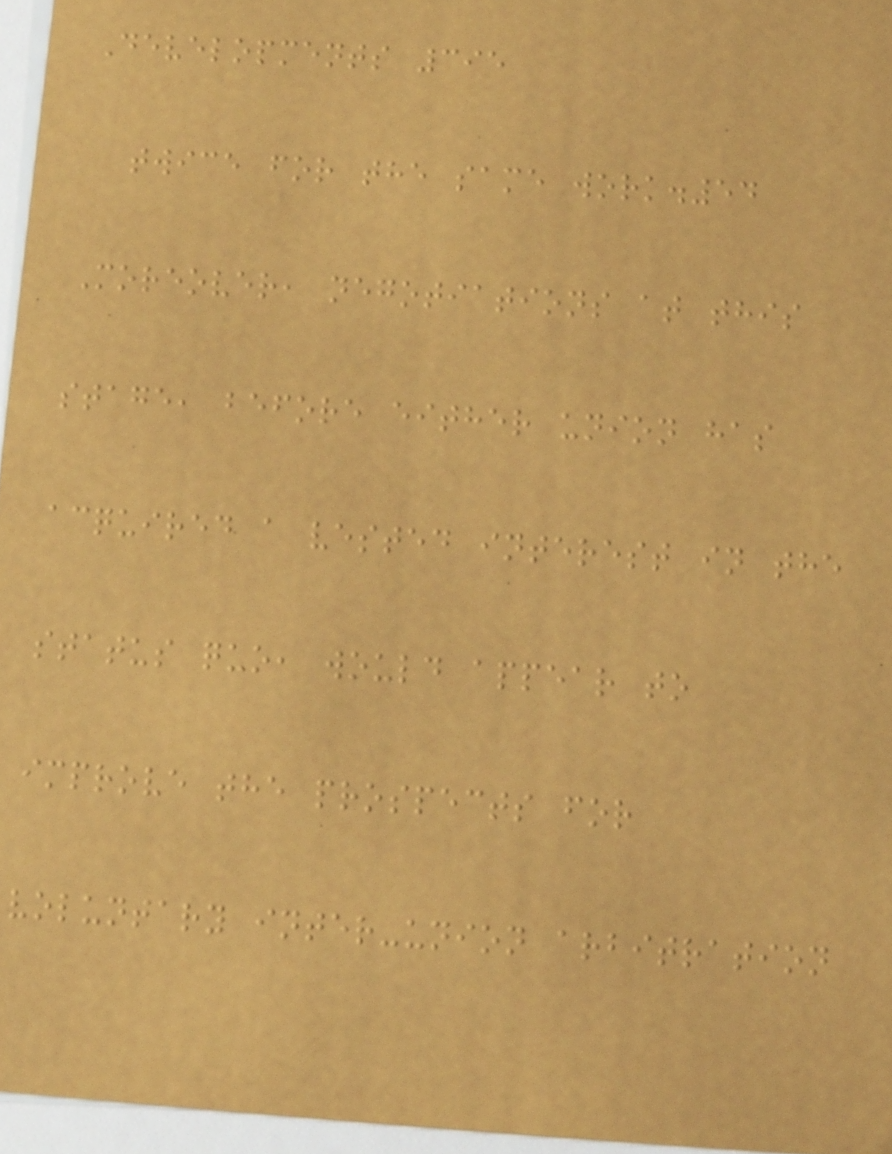Developments 395
twice for the same work.54
Moreover, negotiations at this
stage, before either union has
acquired a vested interest in the
status quo, would appear to
improve the prospects for
voluntary inter-union arbitration
